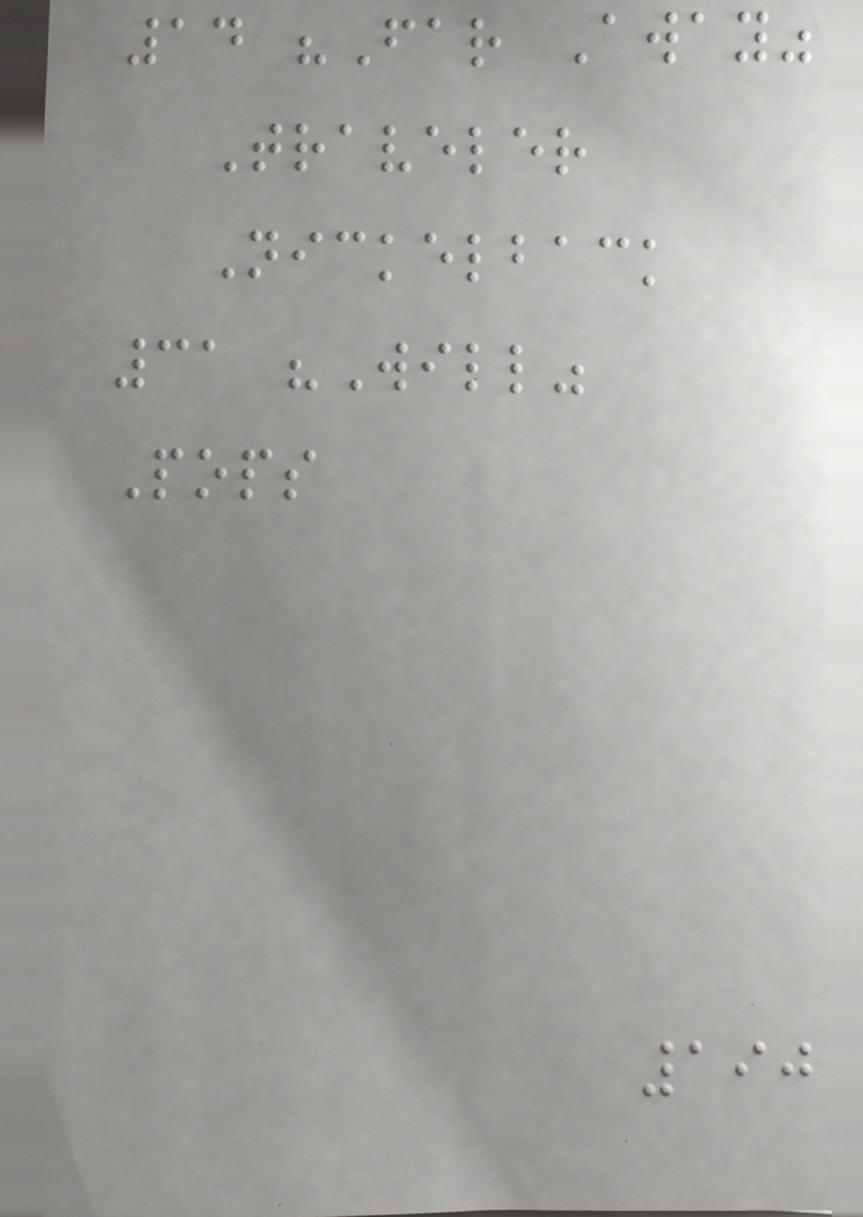14 "Far Away"
Traveler
Nickelback
31 "Will"
Pops
190
